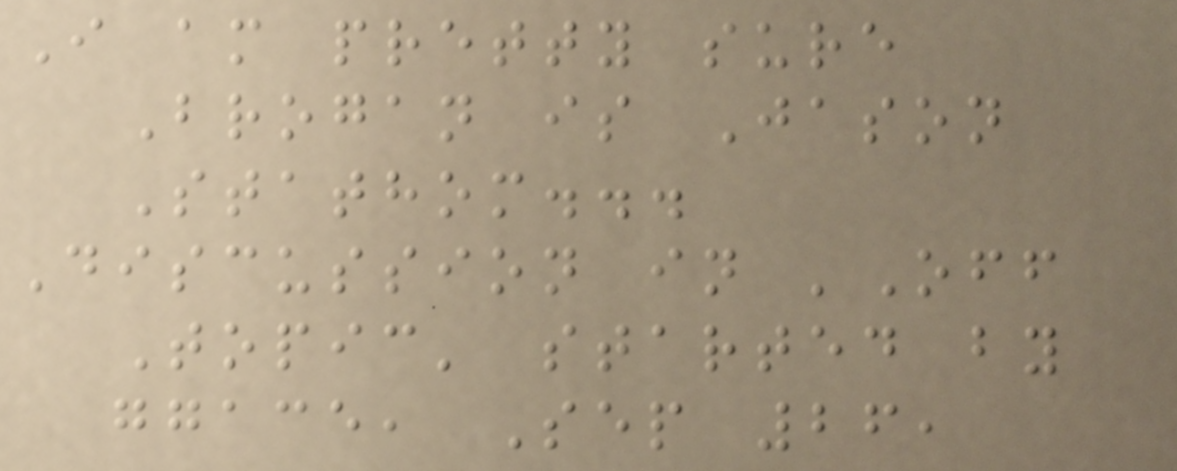I am pretty sure
Brogan is Jason
Stathom...
Discussion in 'Off
Topic' started by
ggace, Sep 26,
